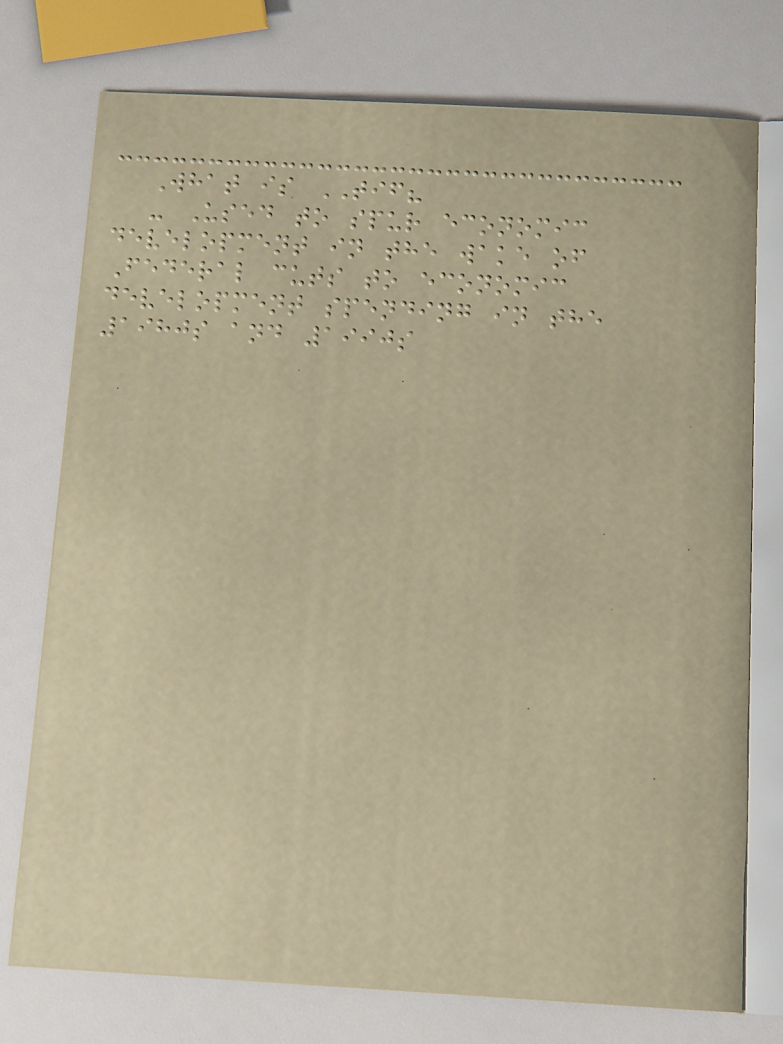What is TIF?
- Used to spur economic
development in the wake of
Federal cuts to economic
development spending in the
1980s and 1990s
